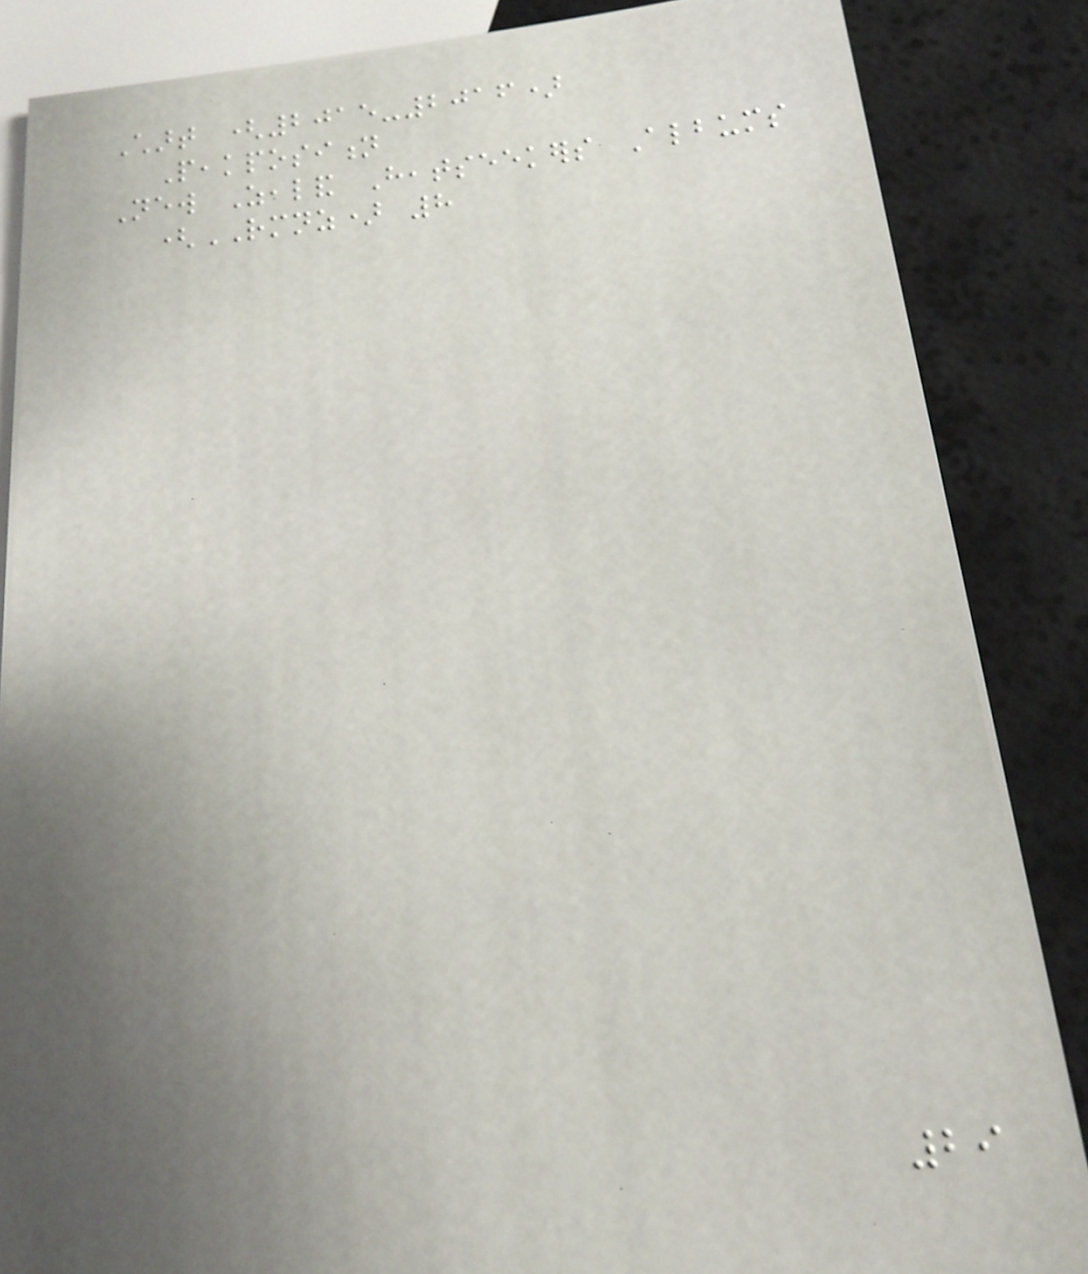Chart (2015-2016)
Peakposition
New Zealand Heatseekers Albums
(RMNZ) 8
29
